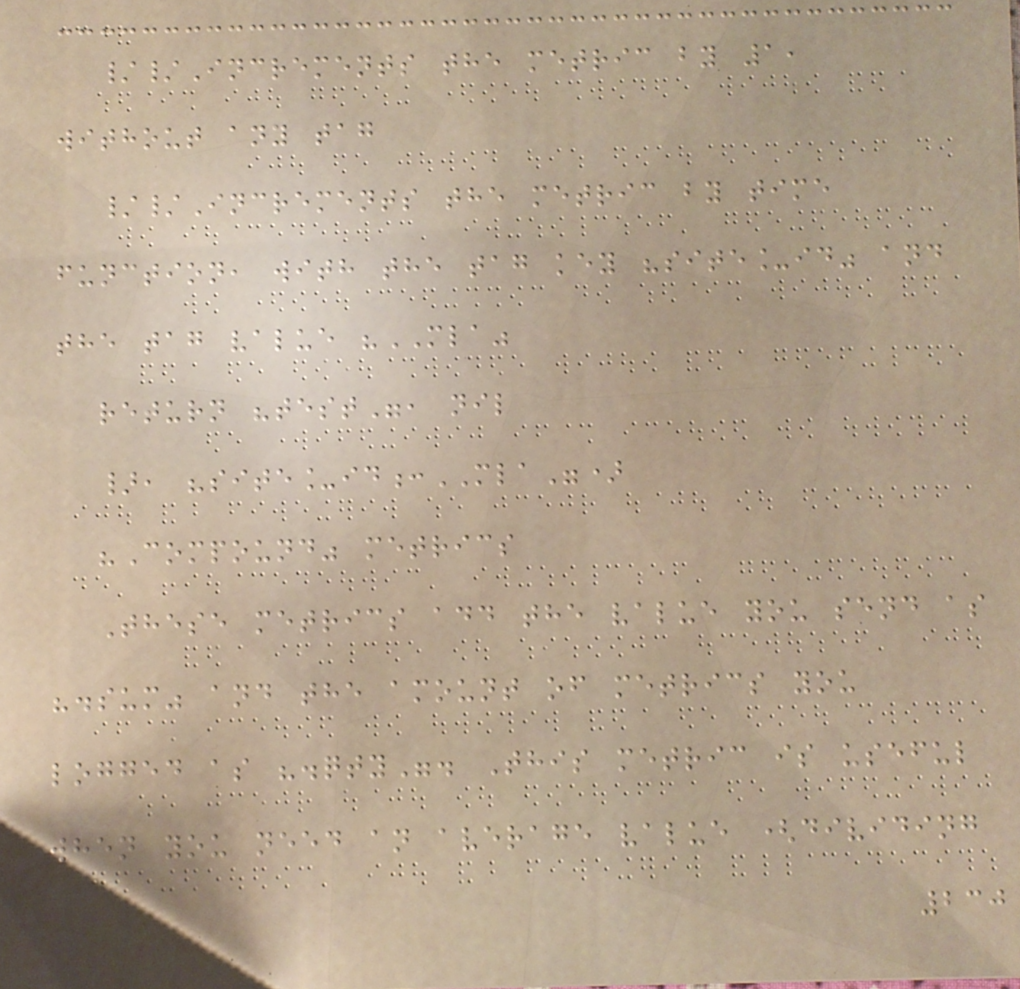//Increments the metric by 1,
without any tag
//Increments the metric by time
function, with the tag key "site_id" and
the tag value "MLA"
return "test", nil
}, "site_id:MLA")
"Compound" metrics
These metrics add the value you send as
".sum" and the amount of metrics you
logged as ".qty". This metric is useful
when you need an average value (dividing
230
